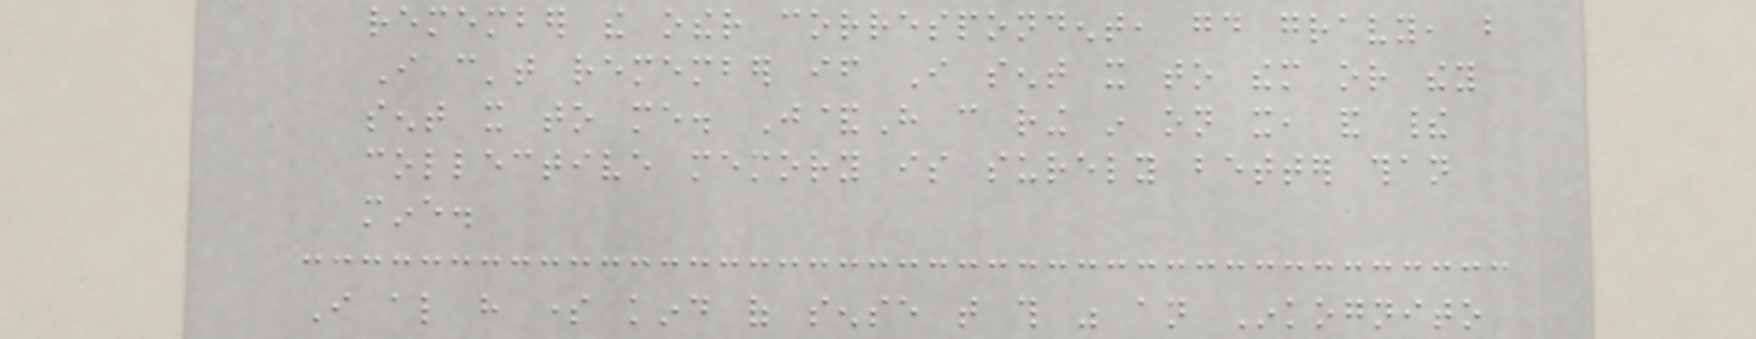remember the other correspondent, good gravy, but
I can't remember if I sent it to them or they
sent it to me. J&H can ring in on it, and their
collective memory is surely better than
mine.
I also have some kind of sense that this was an Inkognito
